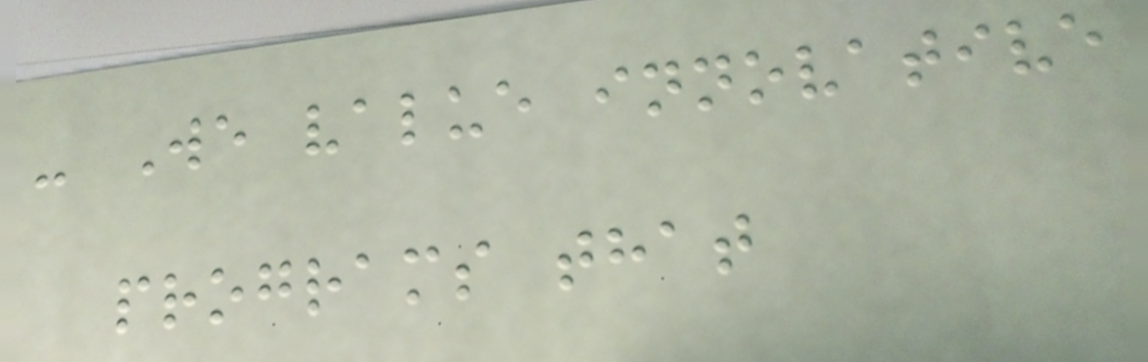- We value innovative
programs that
